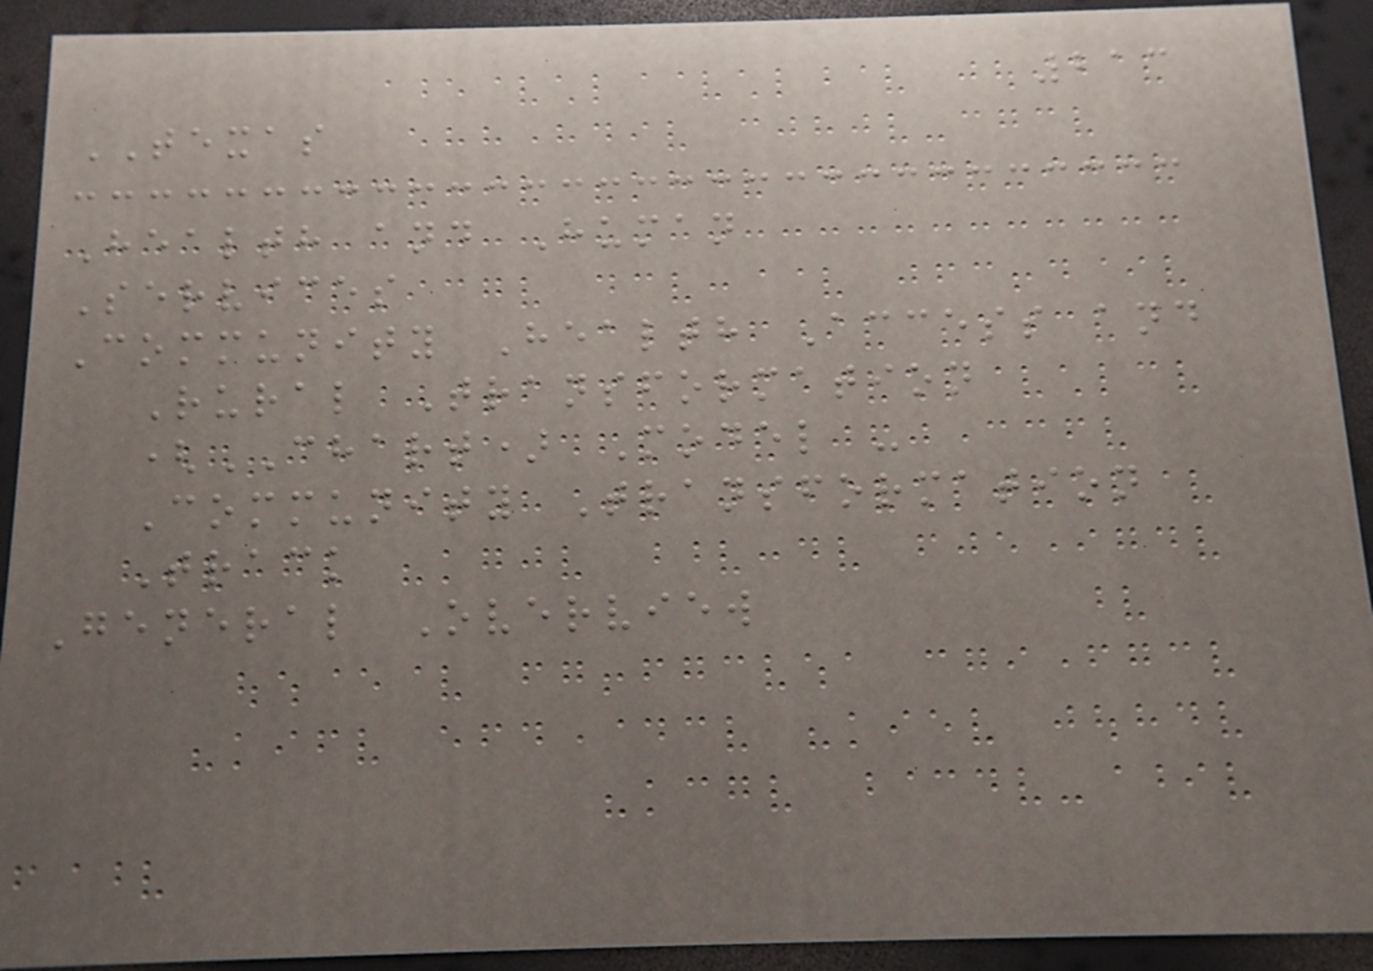213
TEXAS
Health and Human
Services
Community Health Access and
Rural Transformation
(CHART) Model -
Community Transformation
Track
General Overview
